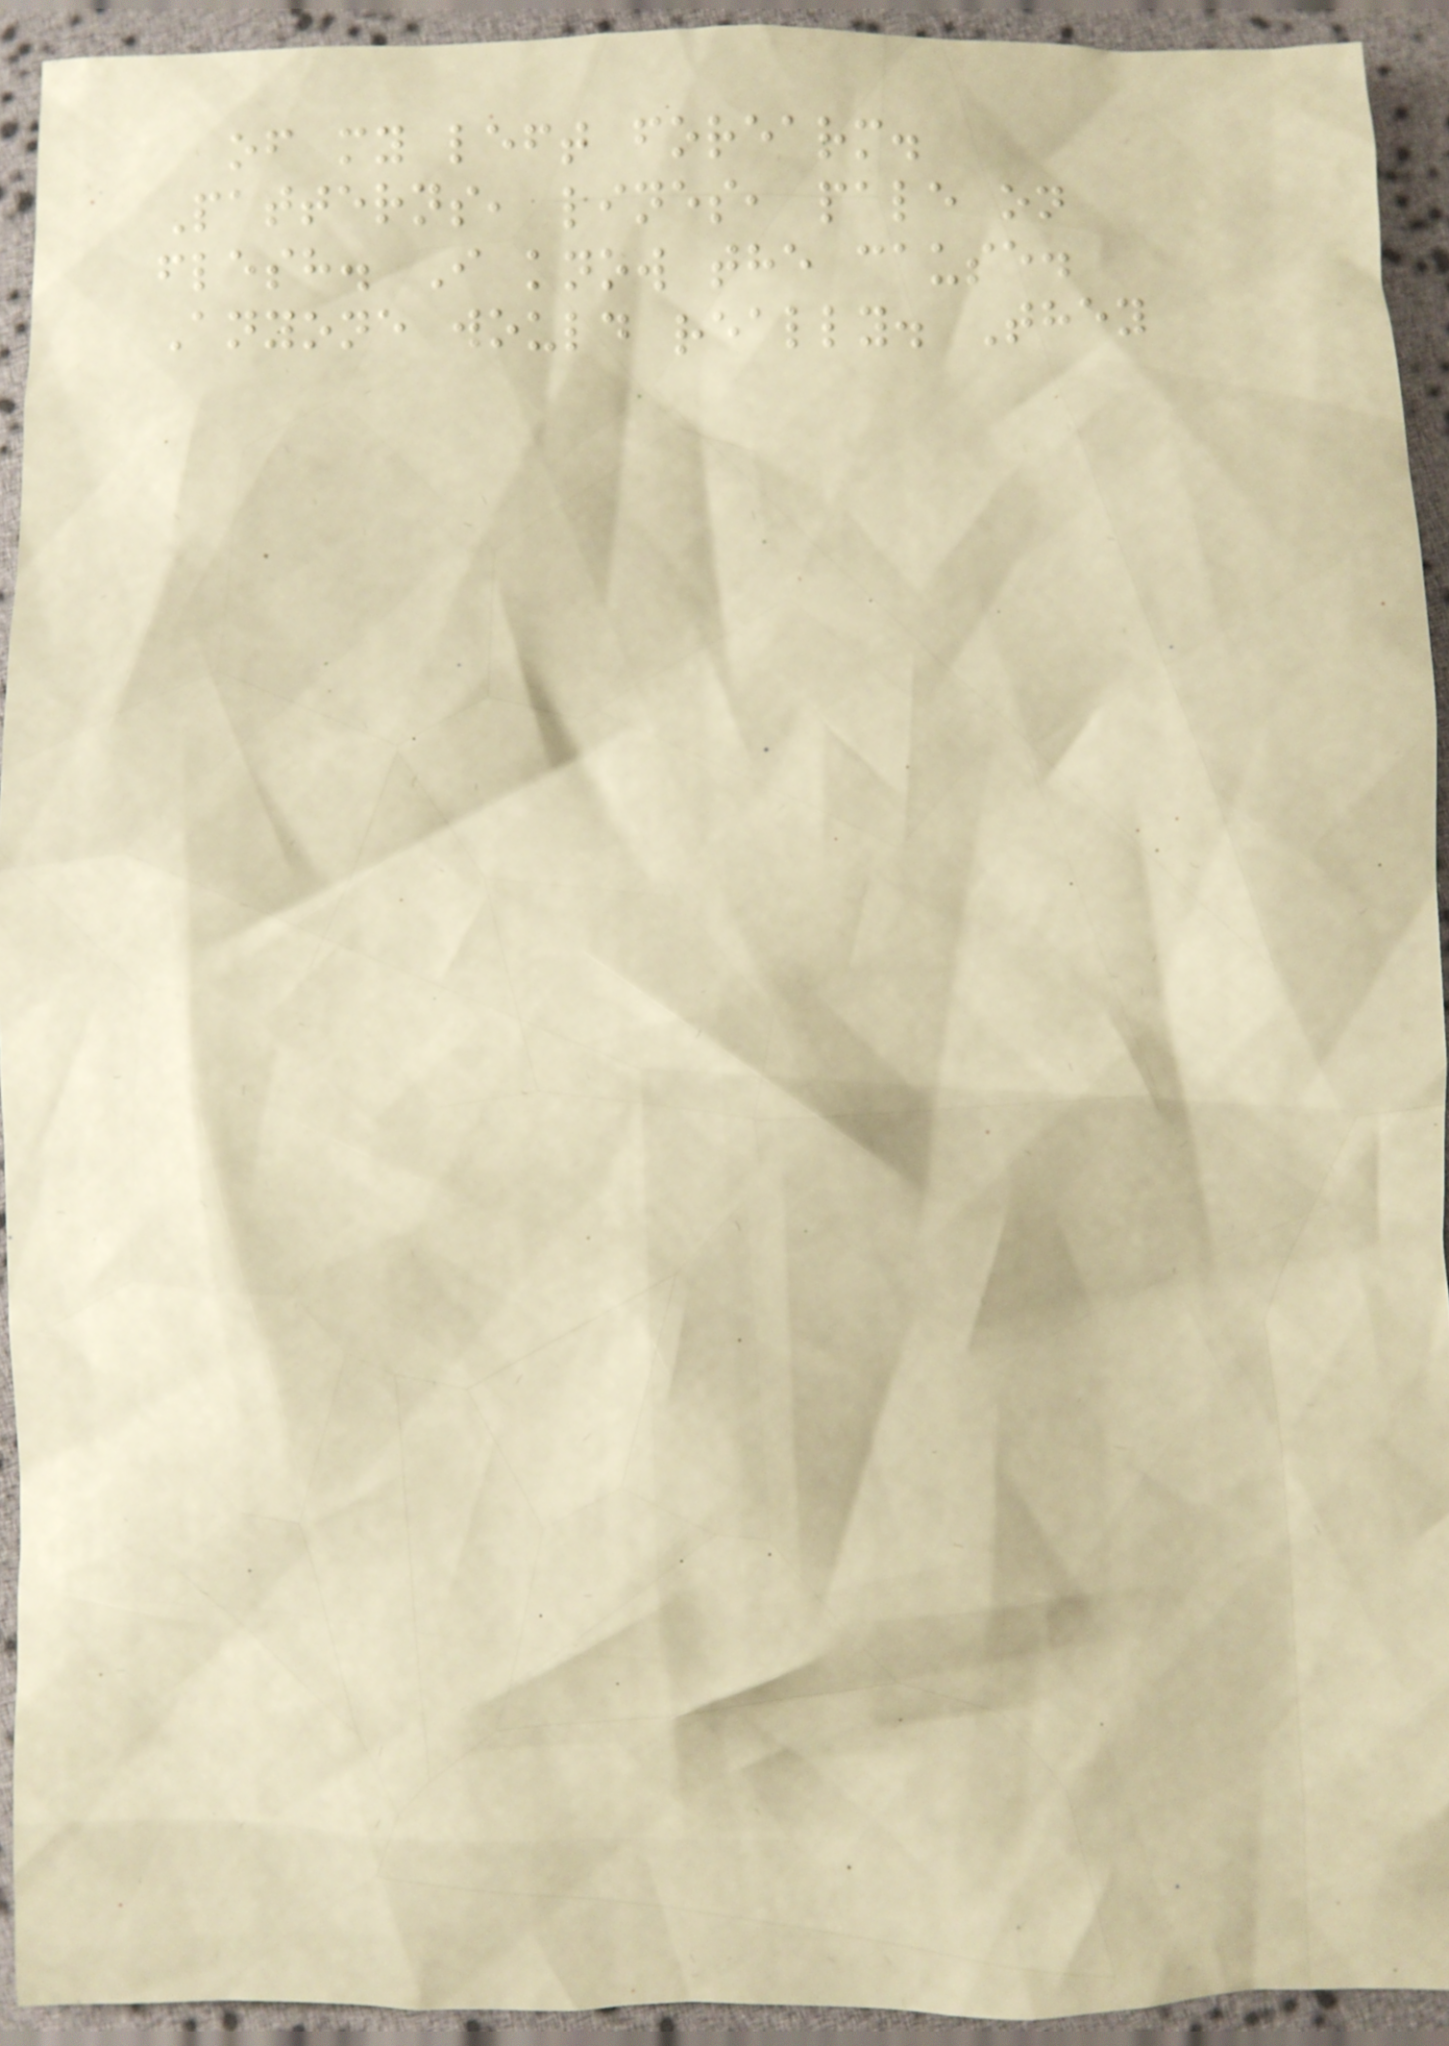of my left forearm.
Patterns, lines, pale on
flesh. I know the cause.
Anyone would really. They
